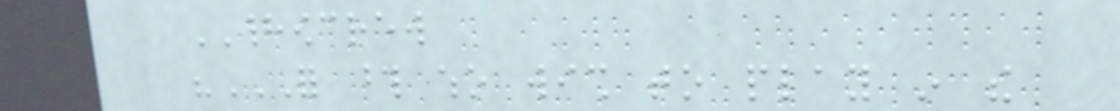HADOWCREW
"FOR THOSE WHO WISH TO PLAY IN THE
